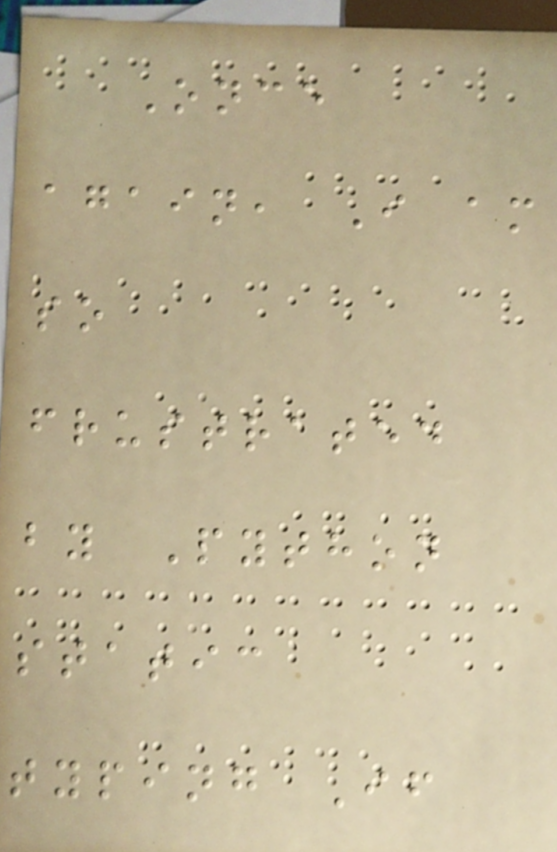Once
again, I am
so
frustrated
by Python
static
typing If
